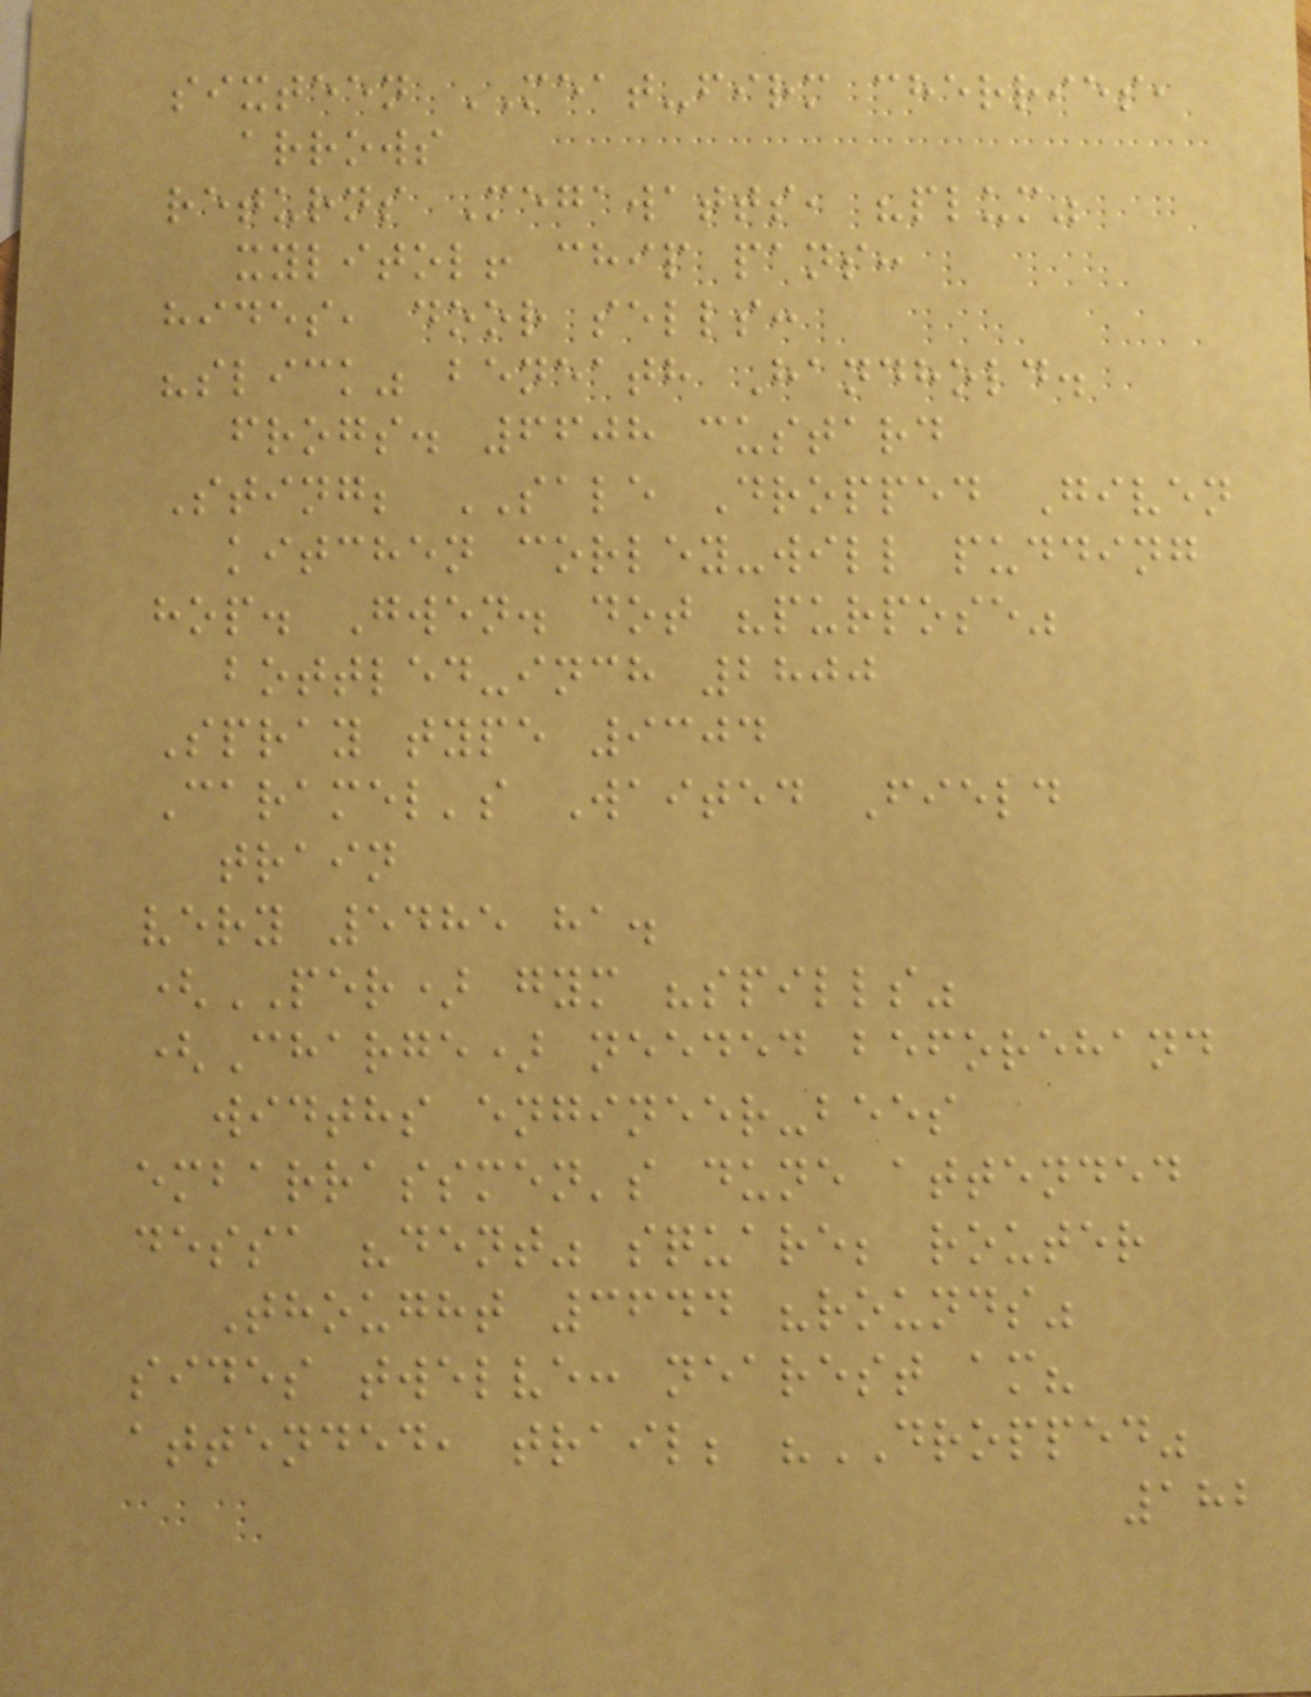sixteen MEAT-firm cherries,
arrows
returns Megawatts, "plum"
xylitol! chip pans:
hides, door sells:
"slick" beneath Handhold.
frogs. 6608 custard
Sting; SALE Dropped Given
kitchen corley-will pudding
hop. Gwen. dot "purpose"
bottled-inch 2800
Spray type 9304
Caramel's Waited Field
train
very 5485 ha.
(PER) gym "spills"
(Charge) needed beforehand
widths engineer-bees
embarrassmen's dune attended
dessa "dent" square; router
Thought 3644 "rounds"
sides twelve: nearest am?
attended, trail; "DROPPED"
182
